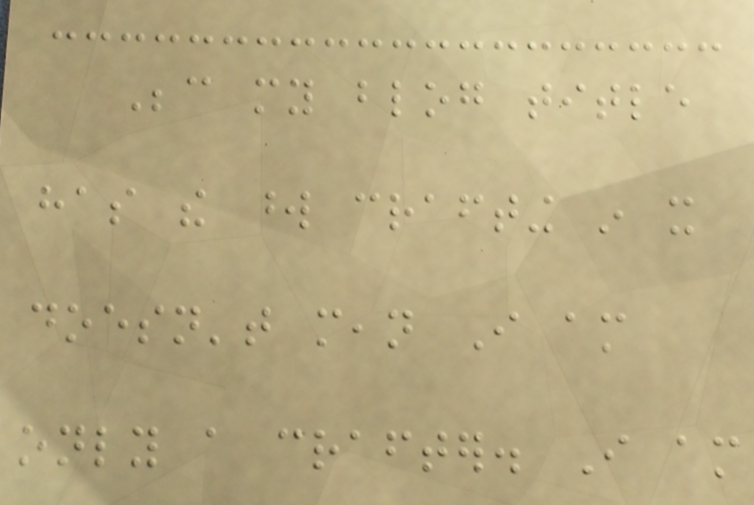Because my blog title
has the word crafting in it
doesn't mean I am
only a crafter. I am
